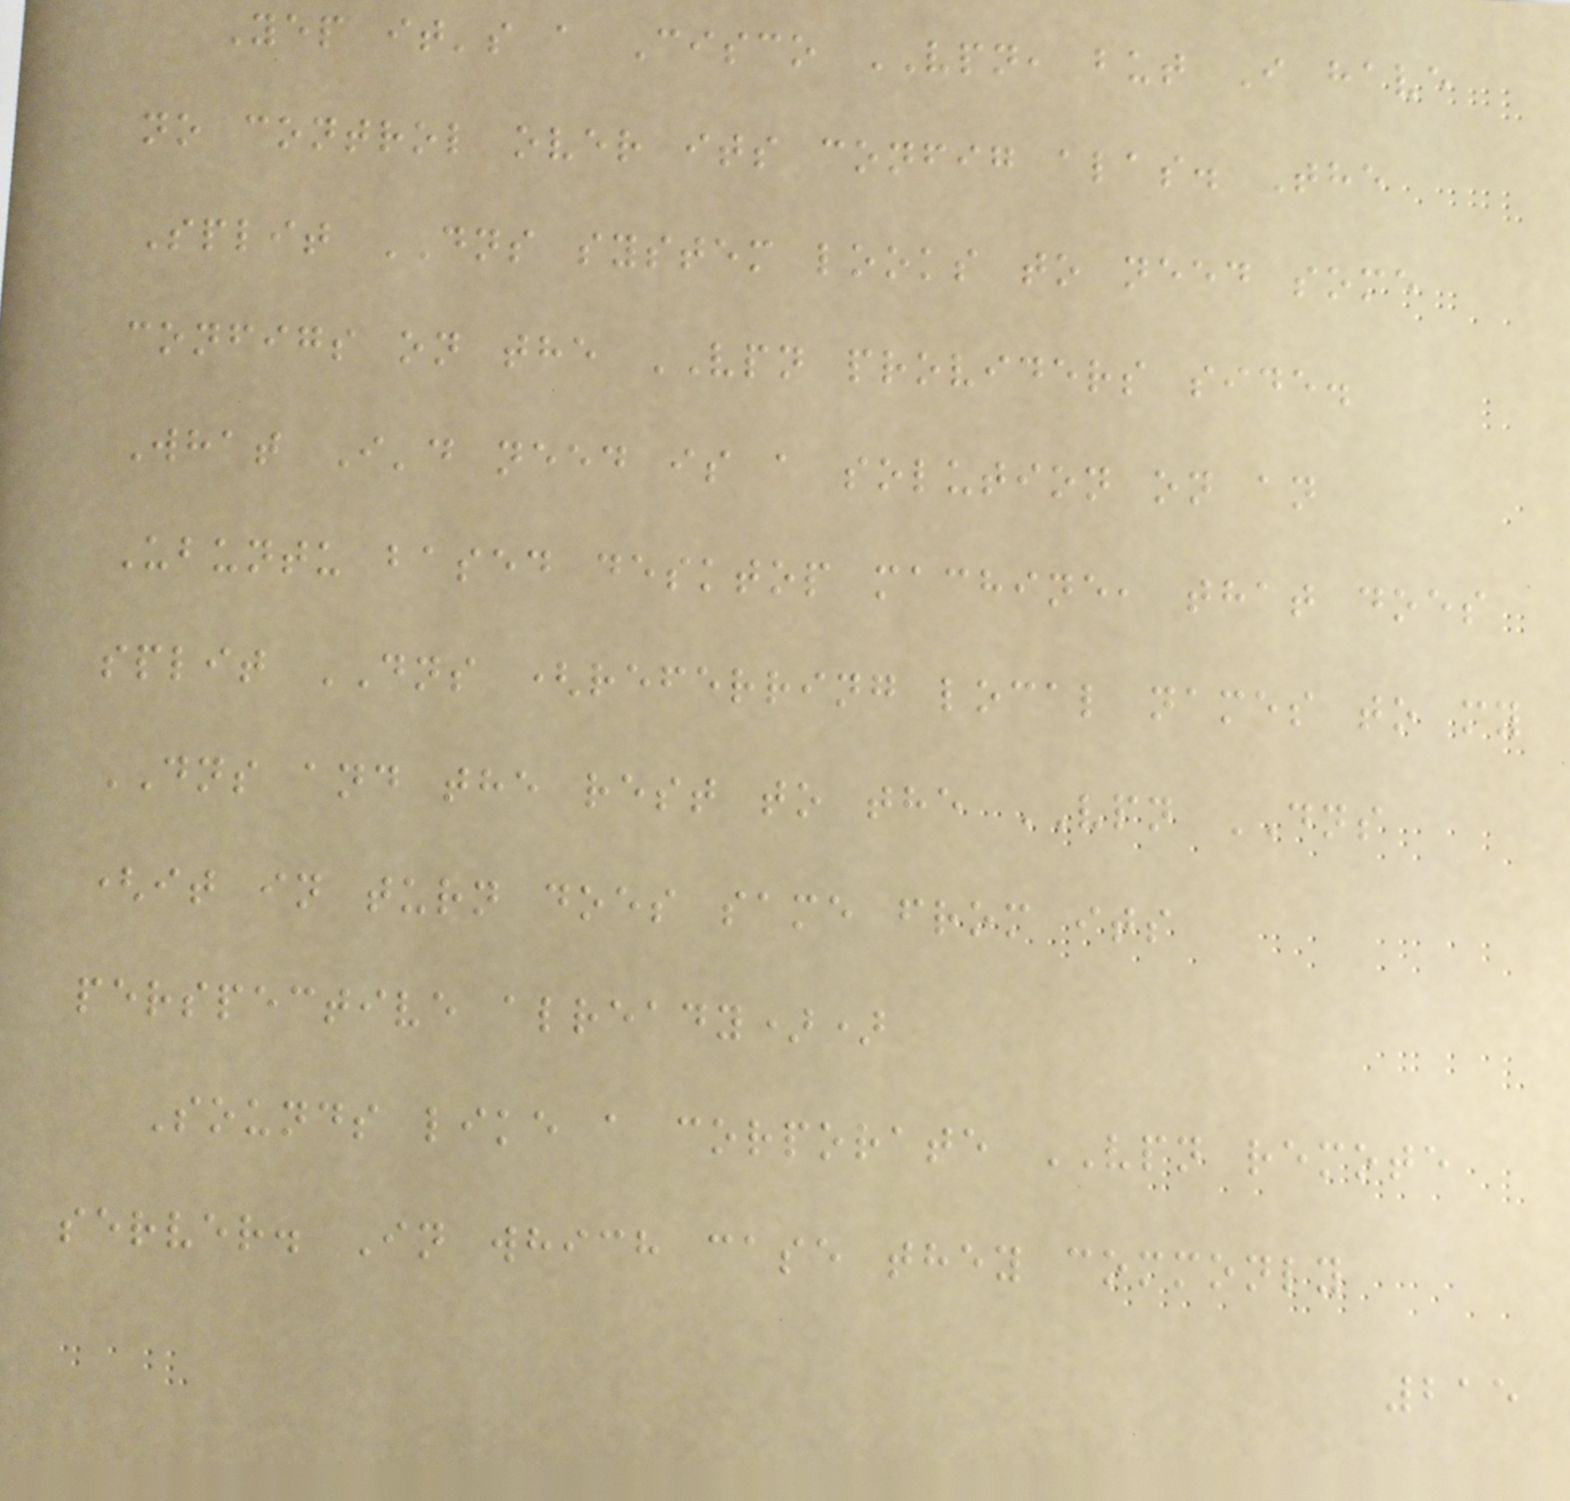Yep it's a Cisco VPN, but I have
no control over its config alas. The
Split DNS system looks to need some
configs on the VPN providers side.
What I'd need is a solution on an
Ubuntu based desktop machine, that does
split DNS (referring local names to my
DNS and the rest to the VPN DNS
(it in turn does same from its
perspective already))
Sounds like a corporate VPN remote
server. In which case they commonly
215
